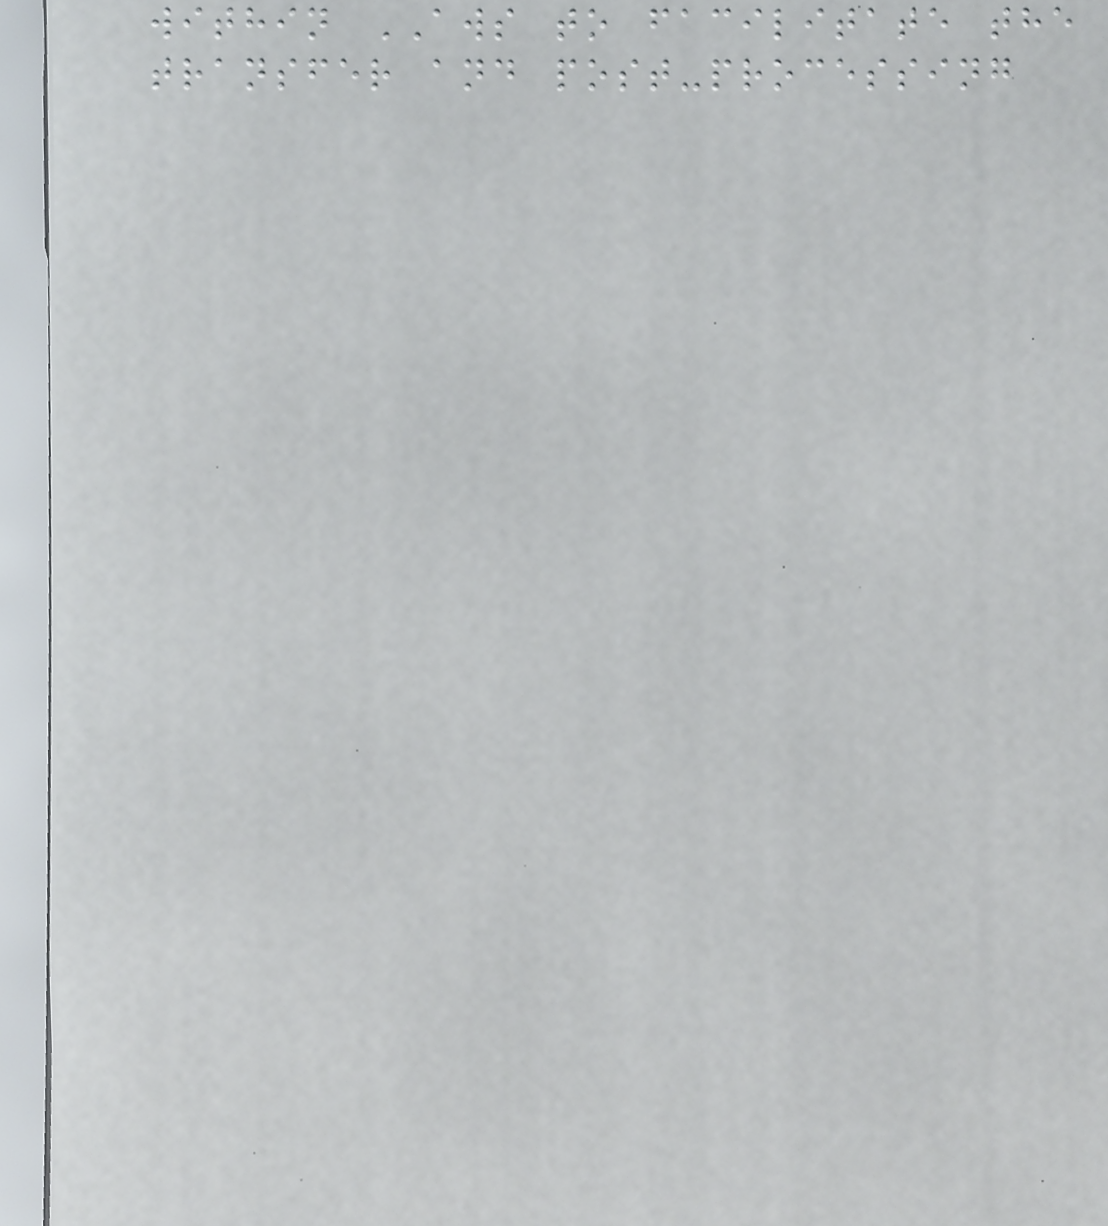within AWS to facilitate the
transfer and post-processing
